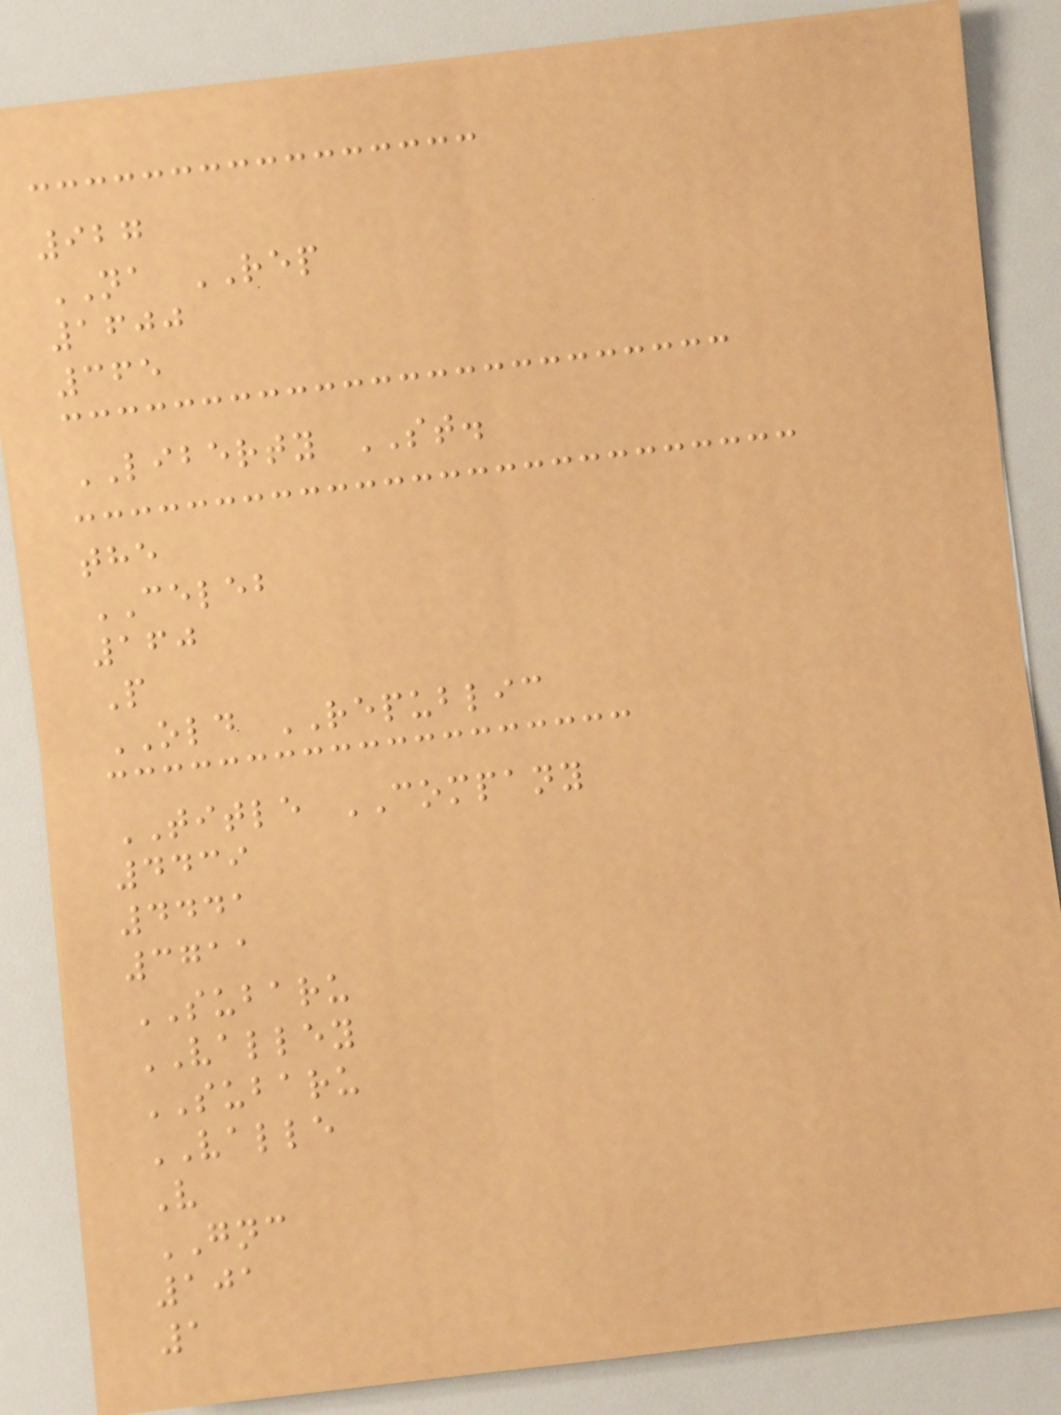927
NA REP
1600
365
LIBERTY ST.
the
CELEB
160
P
OLD REPUBLIC
TITLE COMPANY
4439
4441
3711
SUBARU
VALLEY
SUBARU
VALLE
V
GNC
101
1
